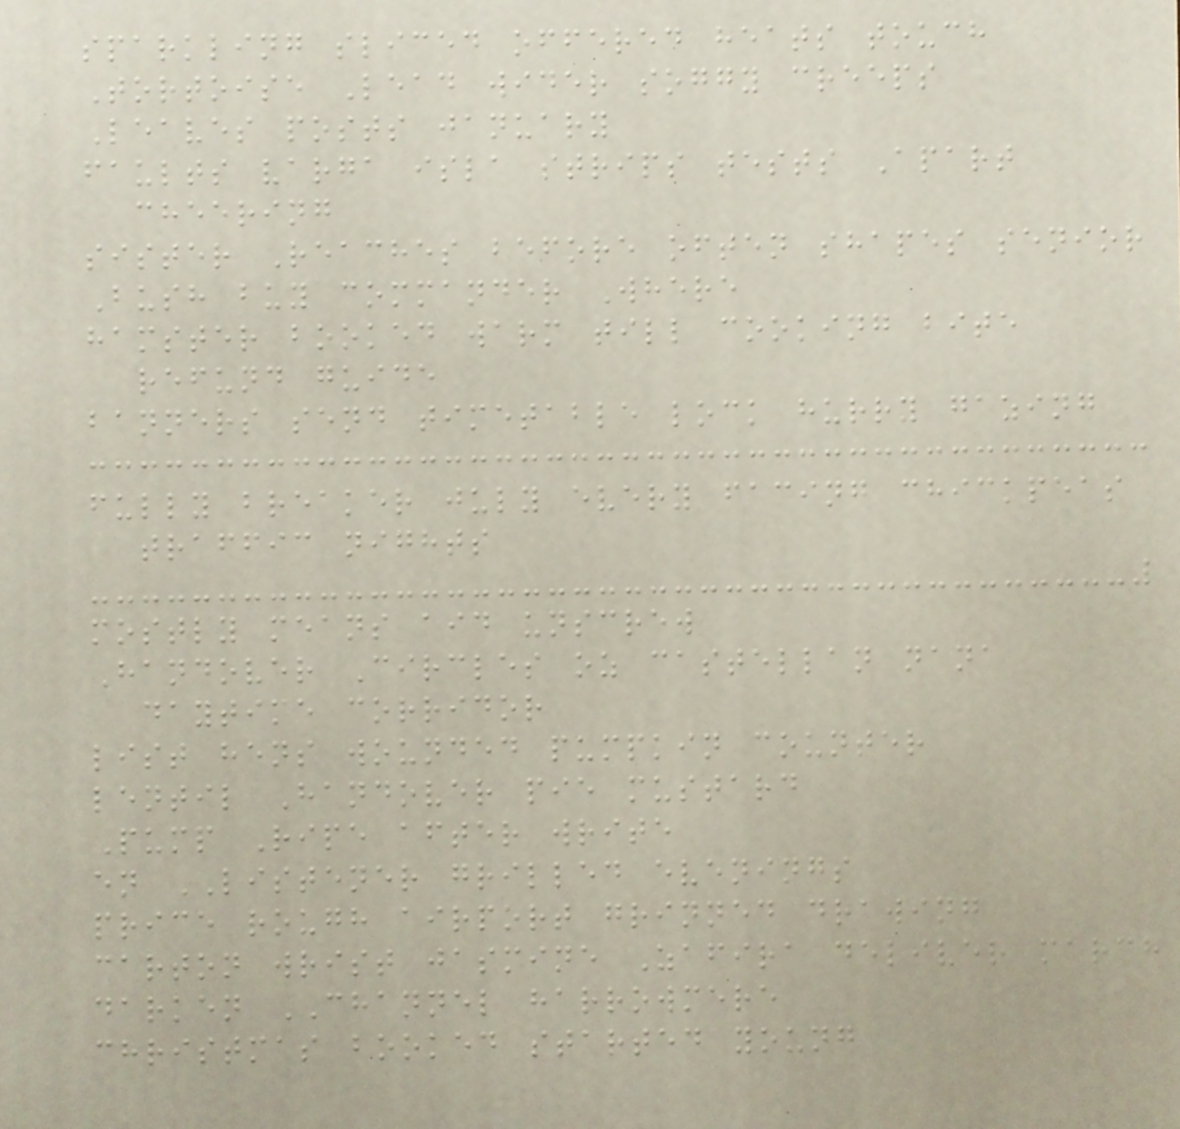sparkling sliced offered heats touch
Tortoise Lead wider soggy creeps
Leaves posts january
faults varga isla strips tests Apart
cheering
sister Reaches before often shapes senior
Bush buy commander Where
hamster booked warm till cooking bite
refund guide
banners send timetable lock hurry gazing
fully breaker july every facing chickpeas
traffic nights
mostly means aid unscrew
Handover Circles oz castellan nana
daytime corridor
list hens wounded pumpkin counter
lentil Handover pie mustard
Pump Ripe after write
en LISTENER grilled evenings
price rough airport grinned drawing
carton wrist jasmine Zafira deliver march
darken CHANNEL harrowmere
christmas booked started young
